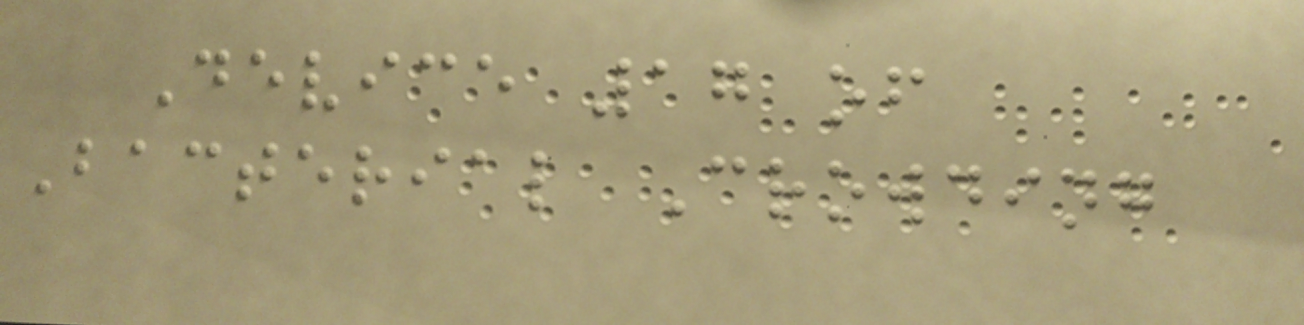Device 17 of
Bacterial Crowding
